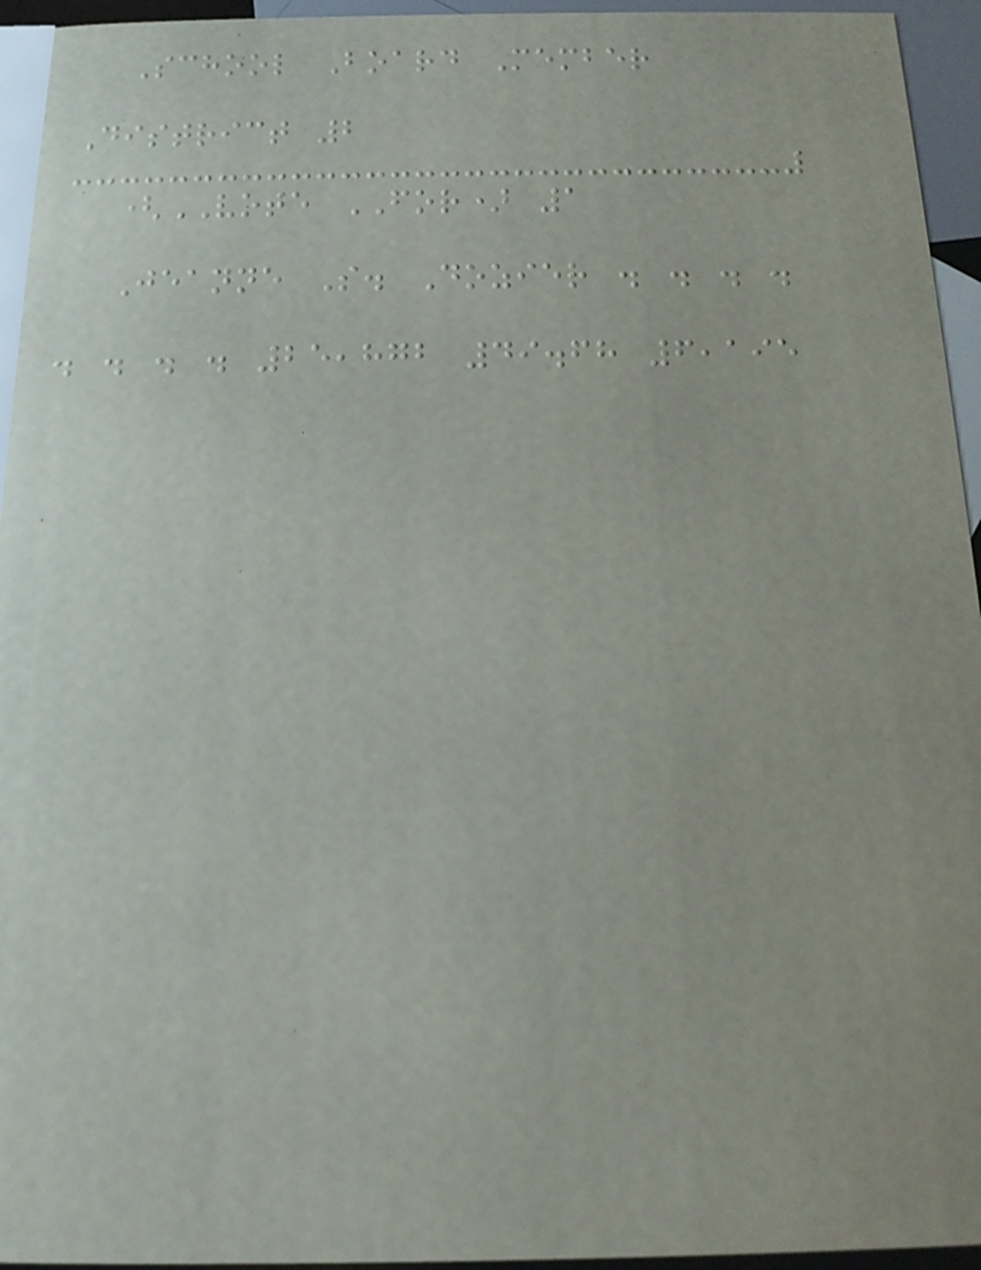School Board Member
District 2
(VOTE FOR) 1
Jeanne S. Dozier . . . .
. . . . 25,872 49.68 6,195
